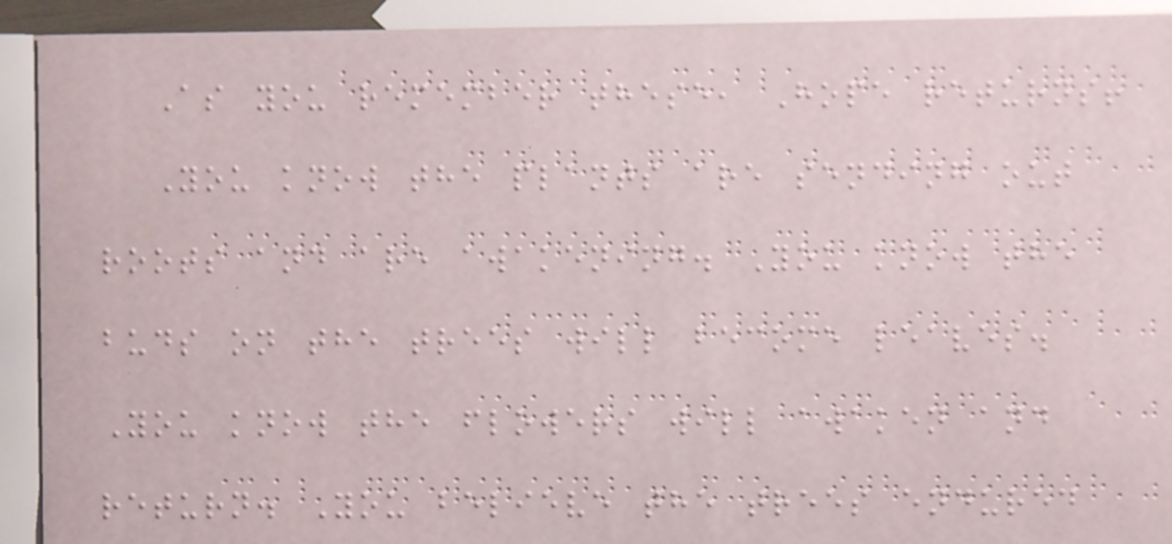As you remember these, Hope returns!
You know the plants are sending out
roots and are awakening. You know the
buds on the trees will become leaves.
You know the flowers will awaken and
return. You believe the trees endured
